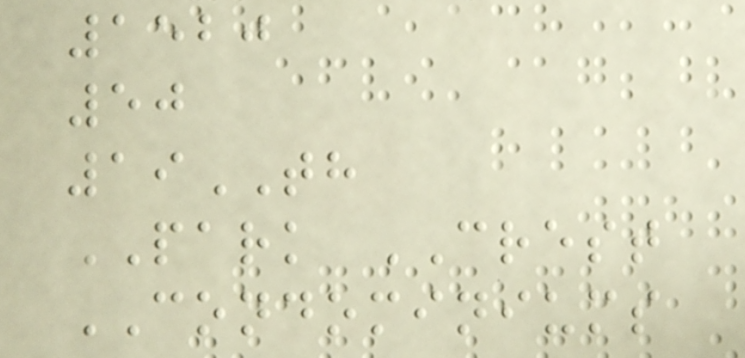1520
50
19TH
PARK CREST
CONDOMINIUMS
